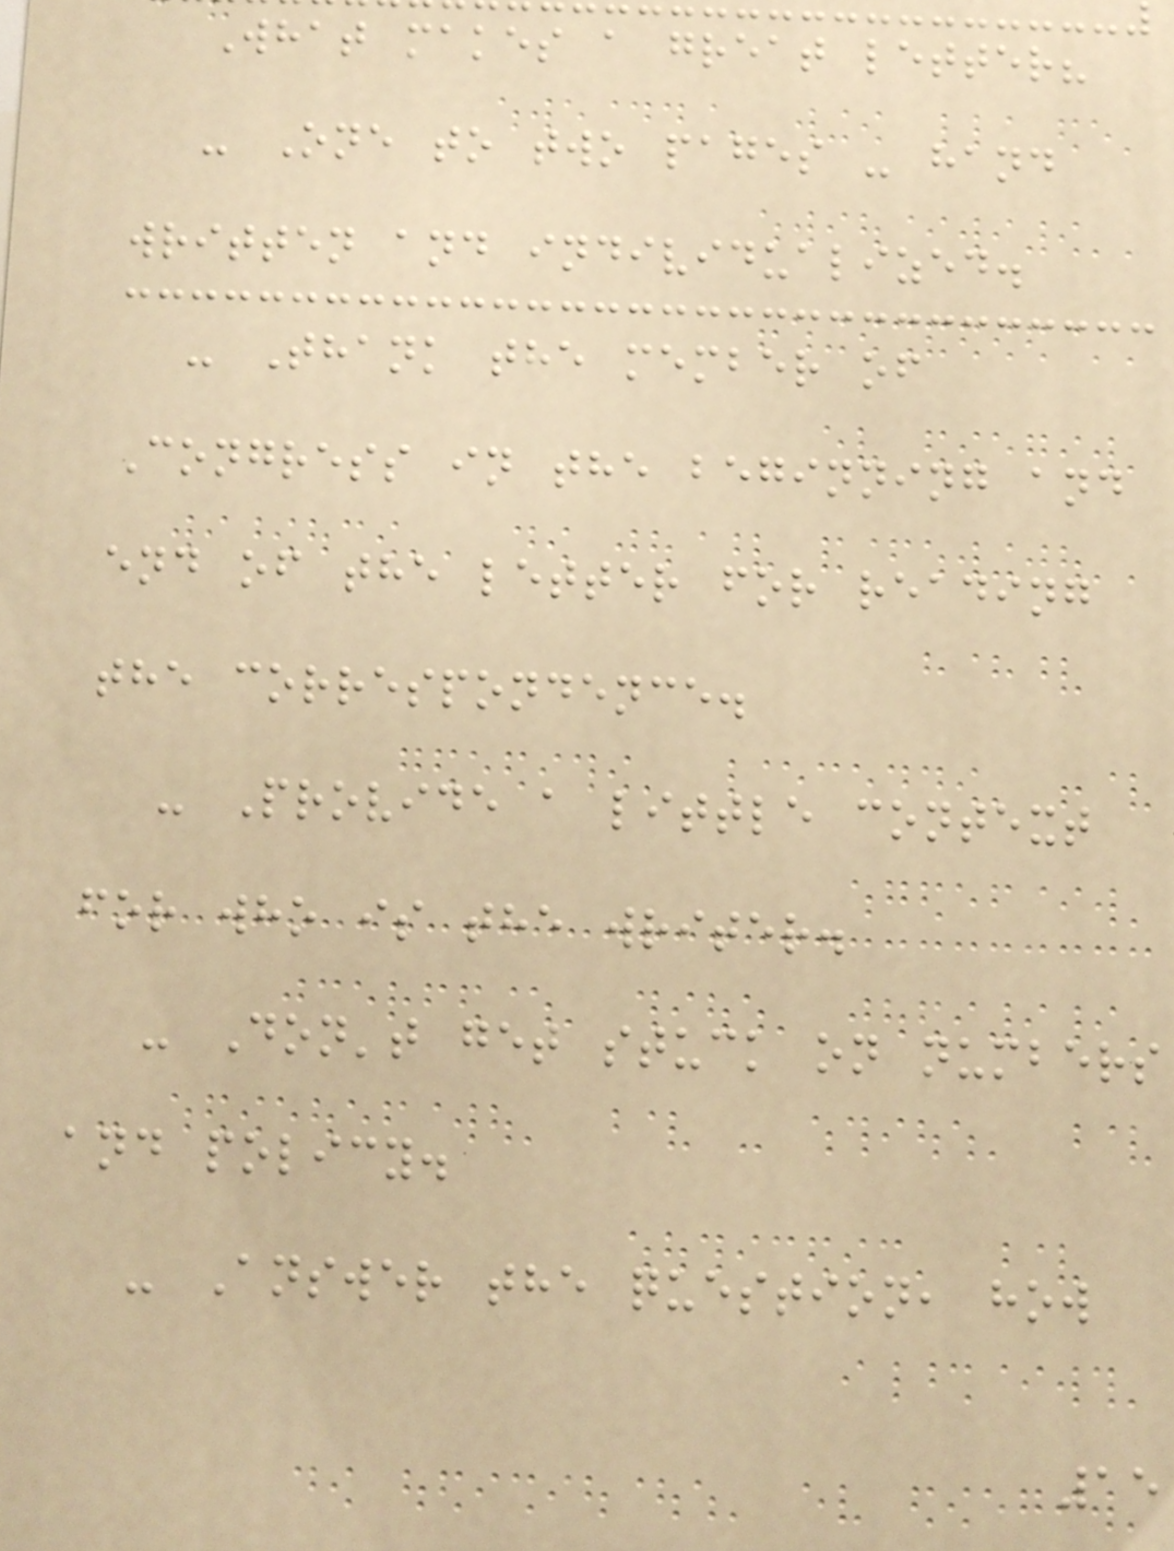What makes a great letter?
- One to two pages - hand
written and individualized.
- Thank the member of
Congress in the beginning and
end of the letter for reading
the correspondence.
- Provide a little context
for who is the writer.
- Don't get stuck on numbers
and policy.
- Answer the question, how
15
